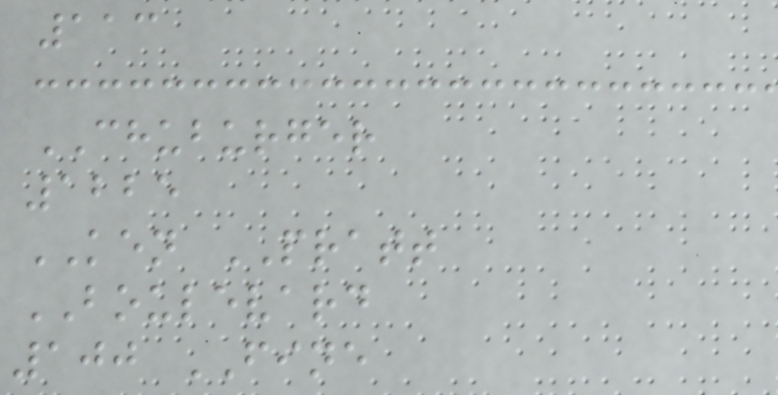113
CHUBURGER
1225
KEN PRATT
BOULEVARD
100 FINE
